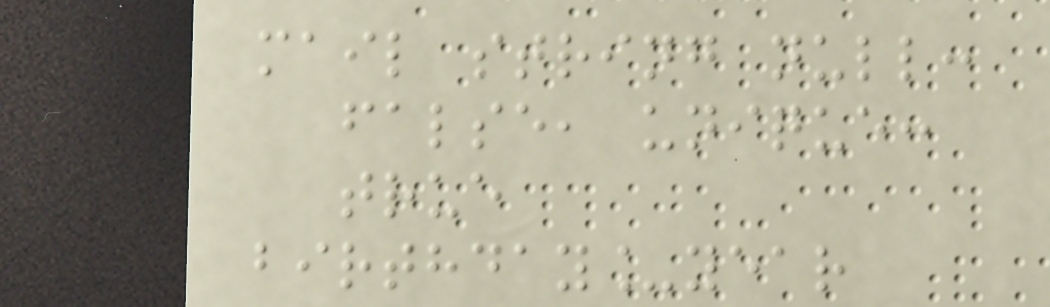mail string null:
false, unique:
true
birthday_year
